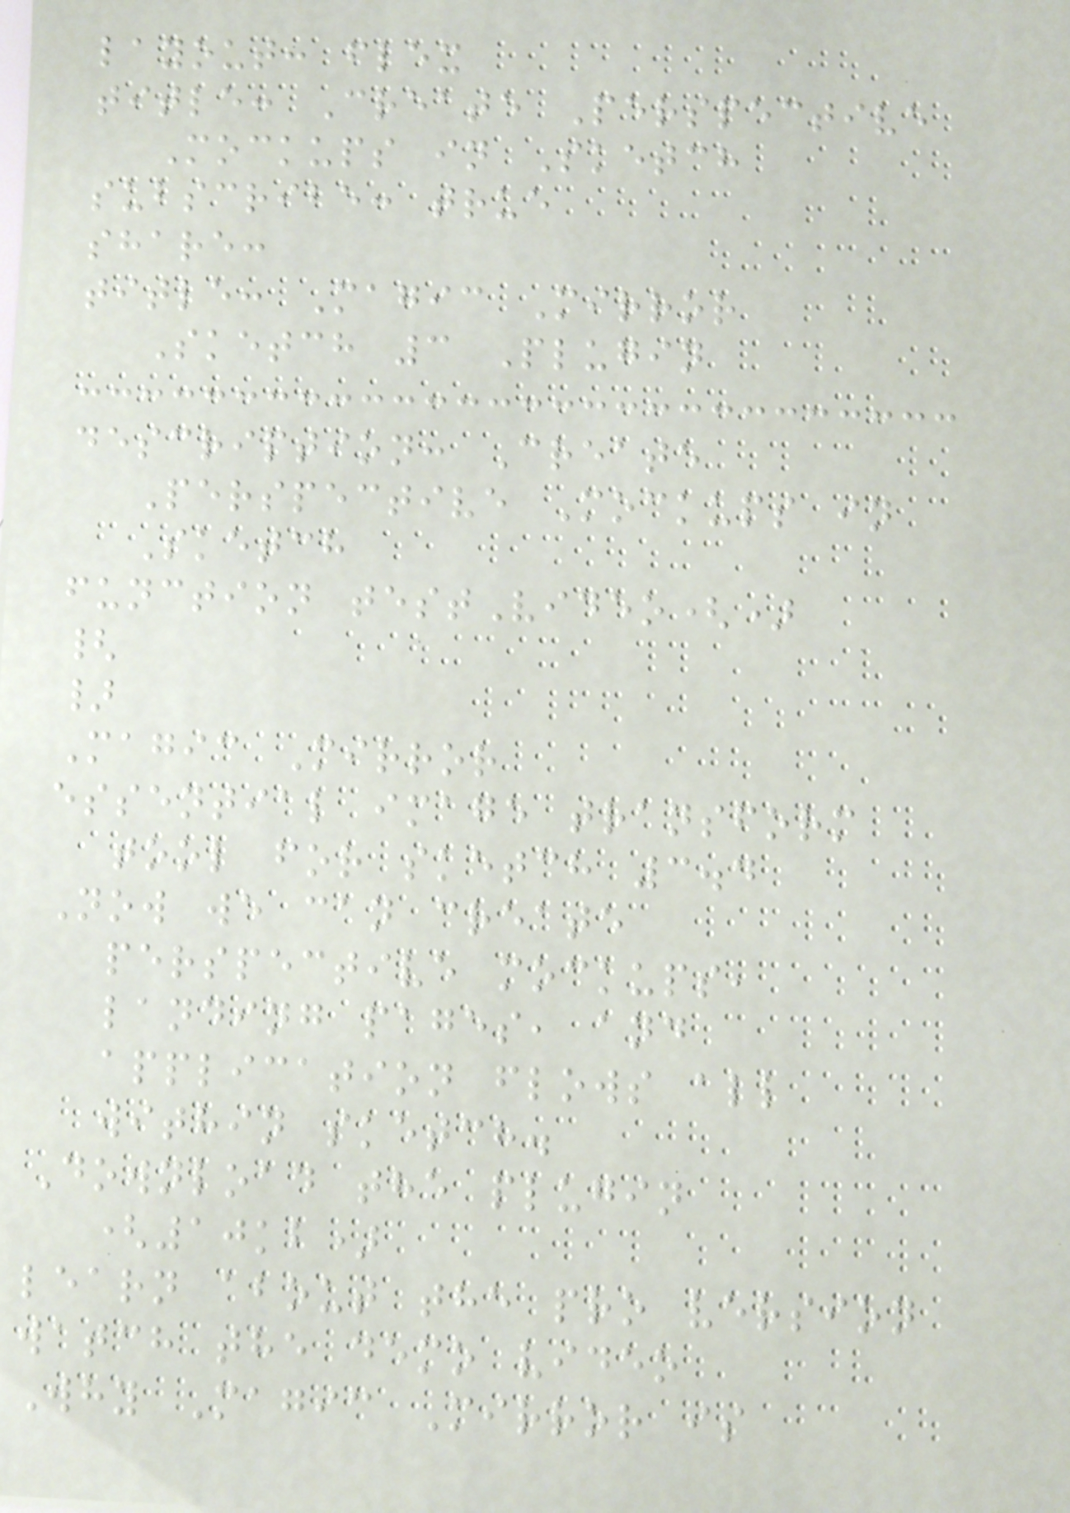layout: flex
title: Create Perspective
Mockups in Sketch
subscribe: true
share:
title: Magic Mirror
Sketch 3 Plugin
description: Create
Perspective Mockups in
Sketch
function testVideo()
{
}
Magic Mirror
essential image transform
tool for sketch 3.4
Now we can create
perspective mockups,
landing pages, and
application flows all
within sketch.
Download the plugin
(10kb)
learn about the pro version
watch the demo video
Why Magic Mirror is
